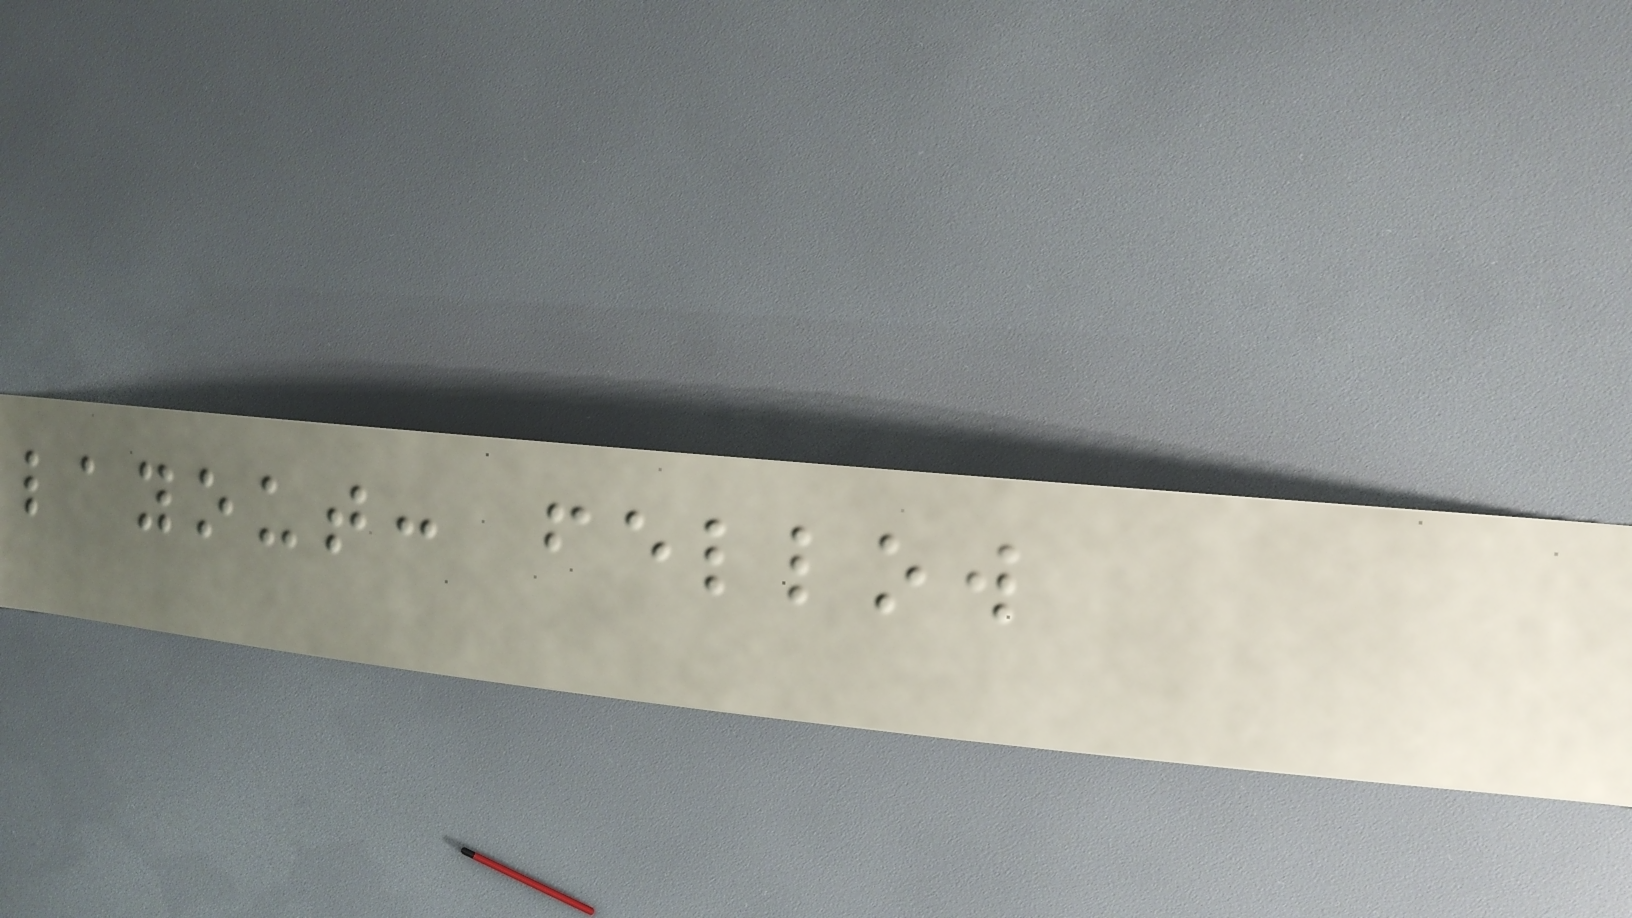layout: fellow
